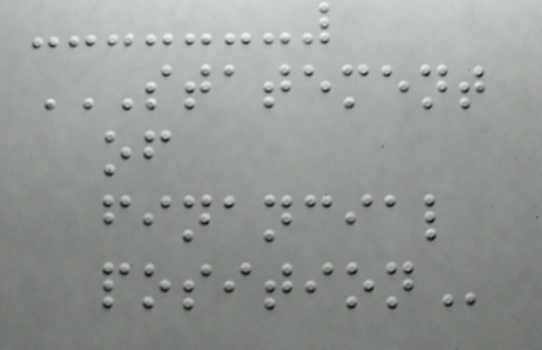STATEMENT
OF
FINANCIAL
POSITION
